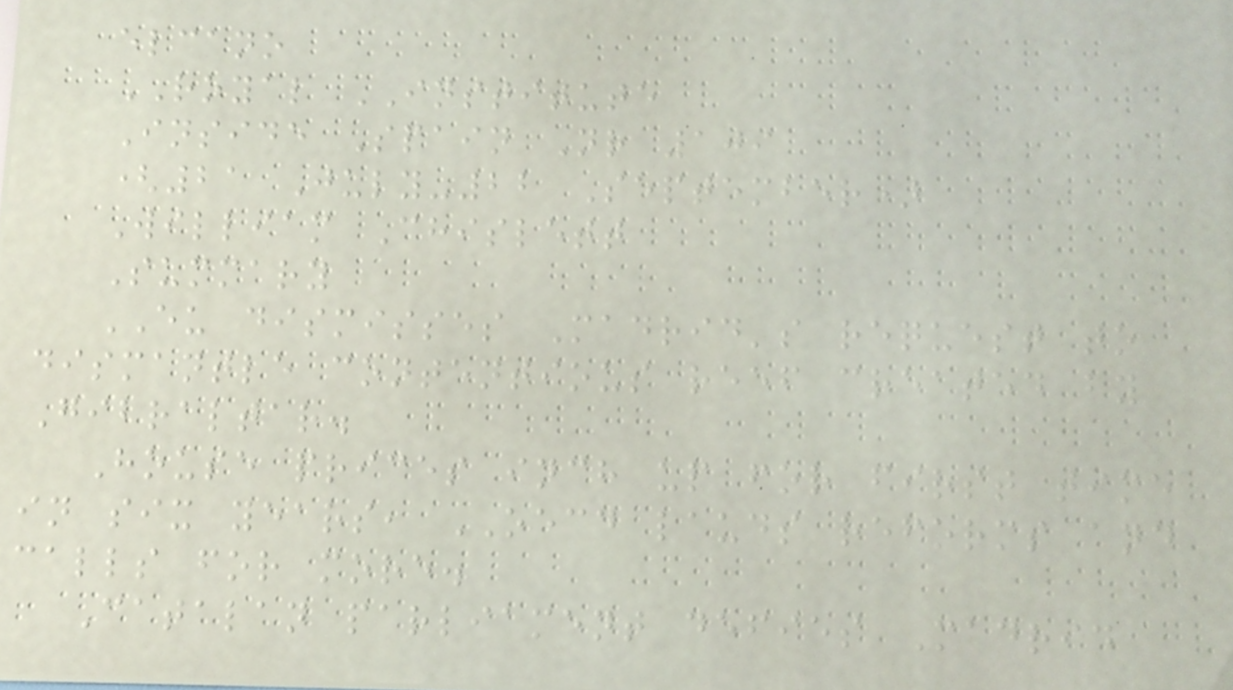elcano
ROYAL INSTITUTE
Inside Spain Nr 109
(21 July-22 September)
William Chislett
Summary
EU dismisses Madrid's request to
dismantle contentious reef created by
Gibraltar.
House prices inch up for first time
in six years, OECD lauds reforms and
calls for more.
Catalan parliament defies Madrid
